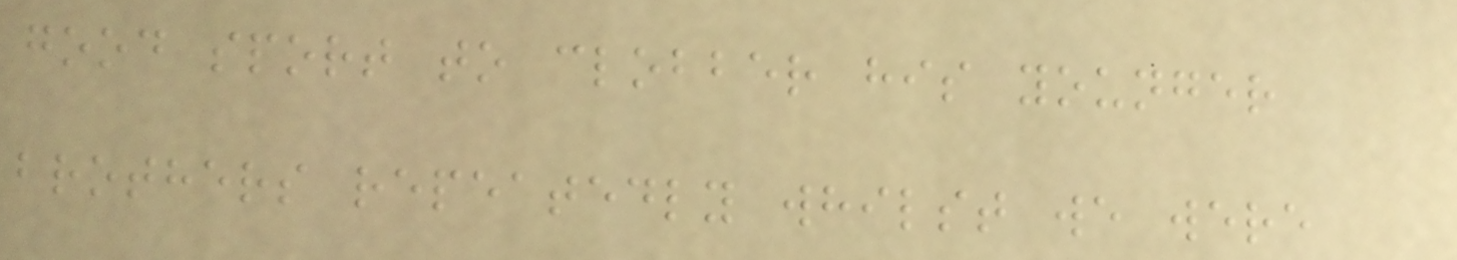good sport to clobber his younger
brothers repeatedly whilst we were
